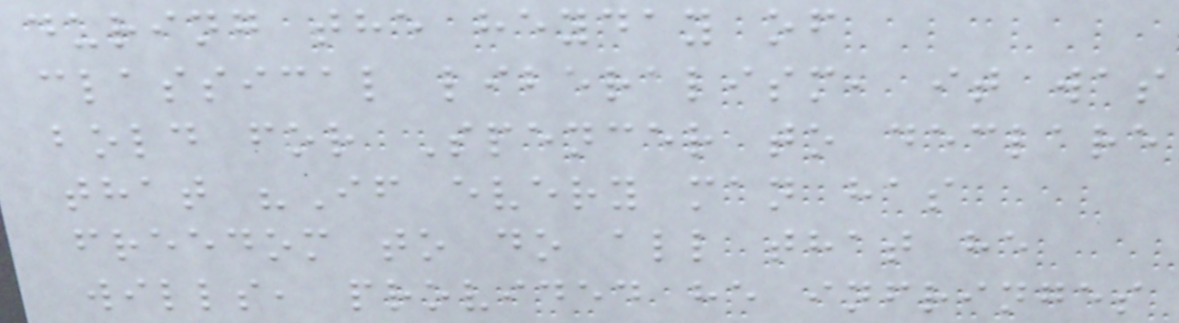during the heyday of
classical liberalism, it was
bold for Spencer to declare
that "If every man has
freedom to do all that he
wills, provided he infringes
